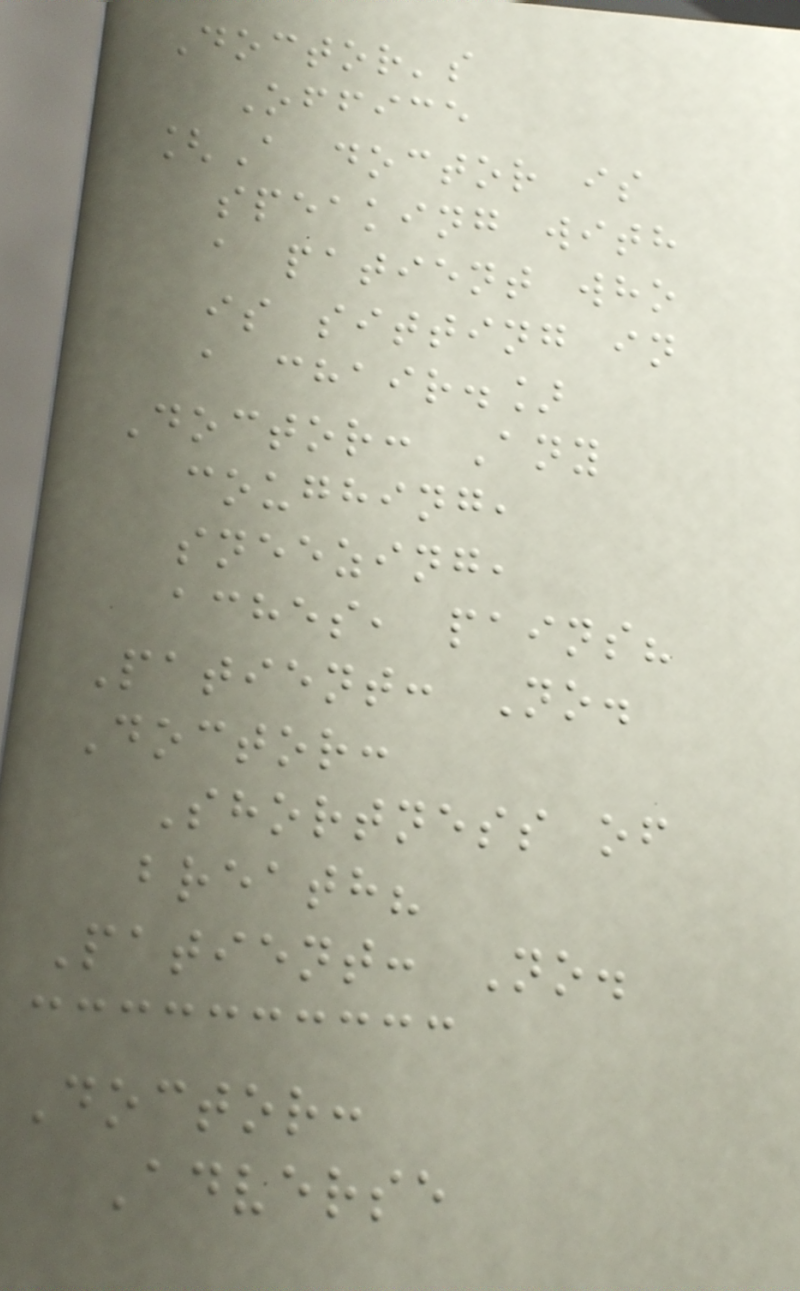Doctor's
Office
[A doctor is
speaking with
a patient who
is sitting in
a chair.]
Doctor: Any
coughing,
sneezing,
aches, pains?
Patient: No.
Doctor:
Shortness of
breath?
Patient: No.
Doctor:
Adverse
